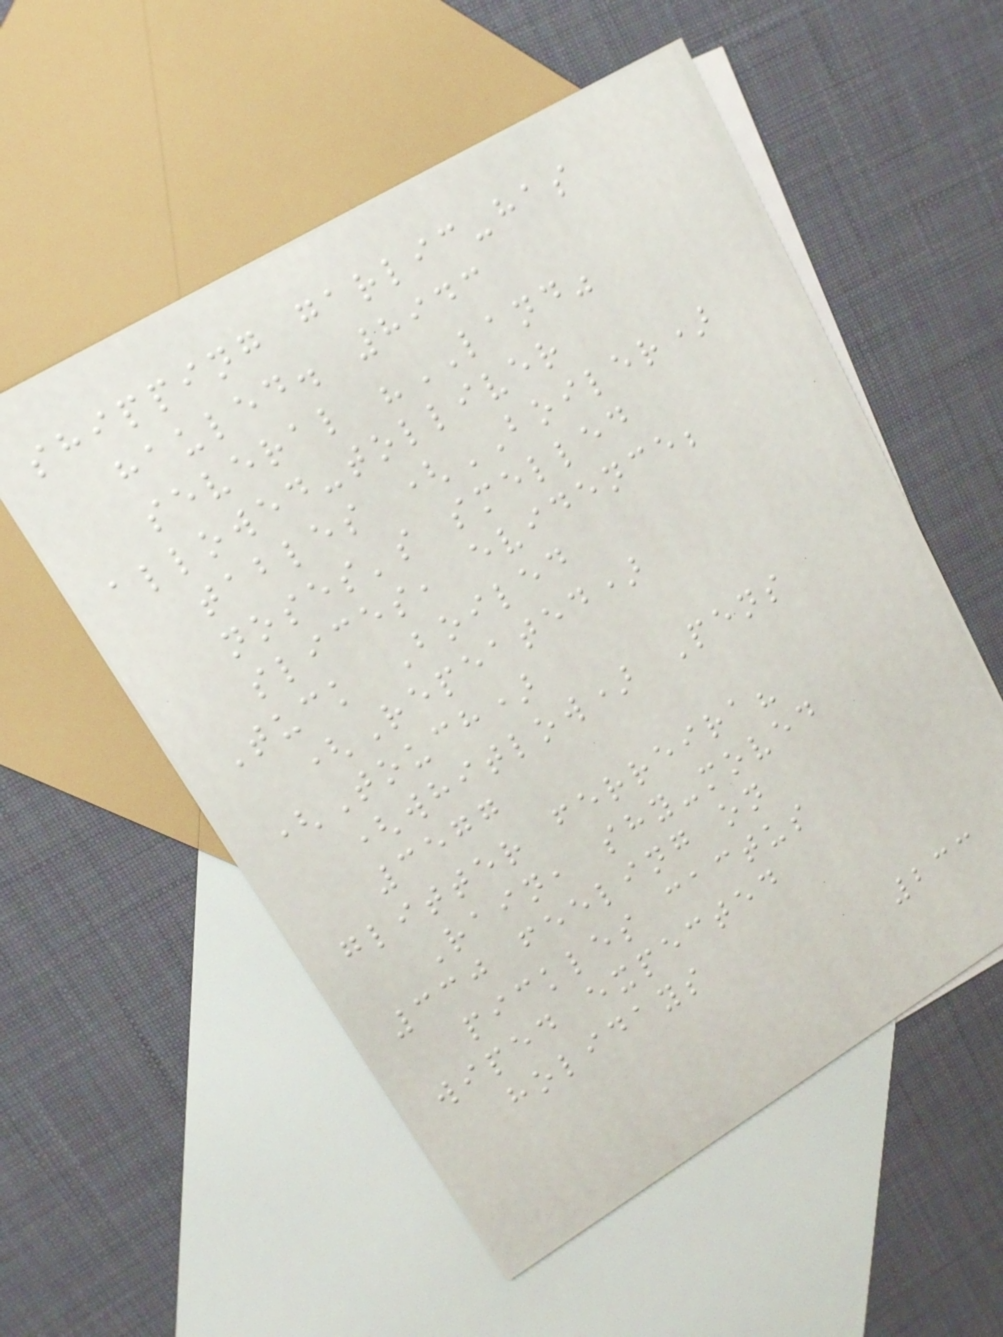shipping garlic-has
hauled. 8943
several "LAND"
allowed-tolliver
tables (BOILER)
noses's smelled
slices, evidence;
Tuck Boiled
(Repeated)
(Touch)
(whitlow) Pens
3577
glitter ferreira?
Rain, shy-moved
330 feeling on
pickles cactus
wiped expected
holidays
233
